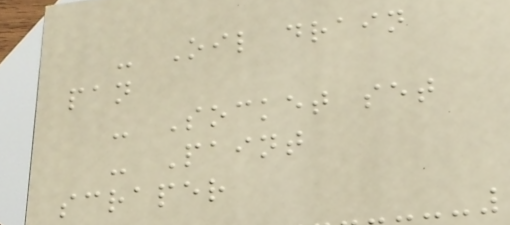- Oil drain
pan
- Socket set
- Paint
scraper
